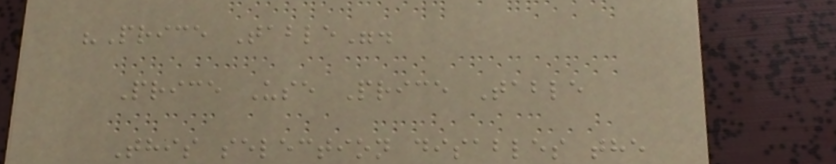"Price Table".
Price Use Price Table
This selection disables the
